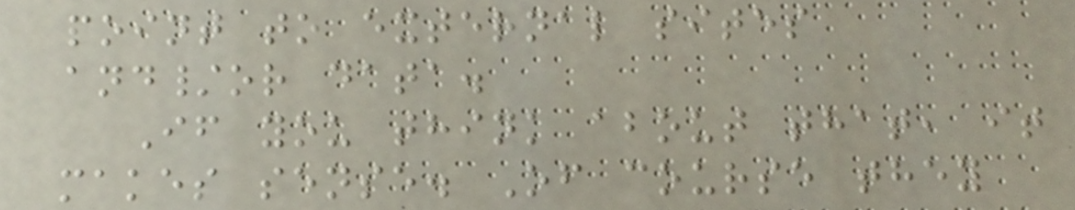point to external sites
and/or data.
If you think about that, it
makes sense. Of course they
